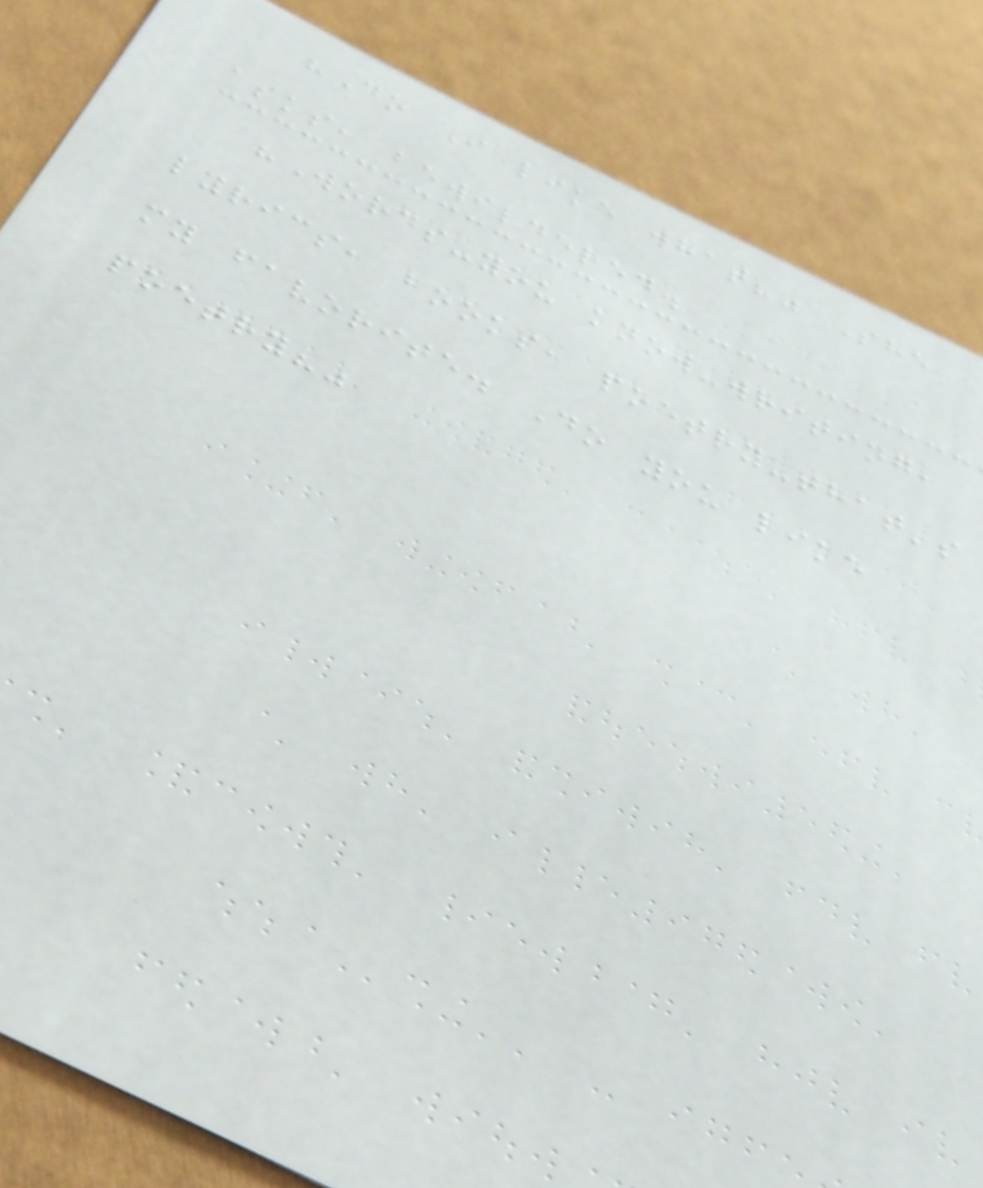"Do I like what?" She
asks, bewildered.
"Words-you know-writing,
lyrics, books, poetry-that's
my favorite. Do you like
poetry?"
